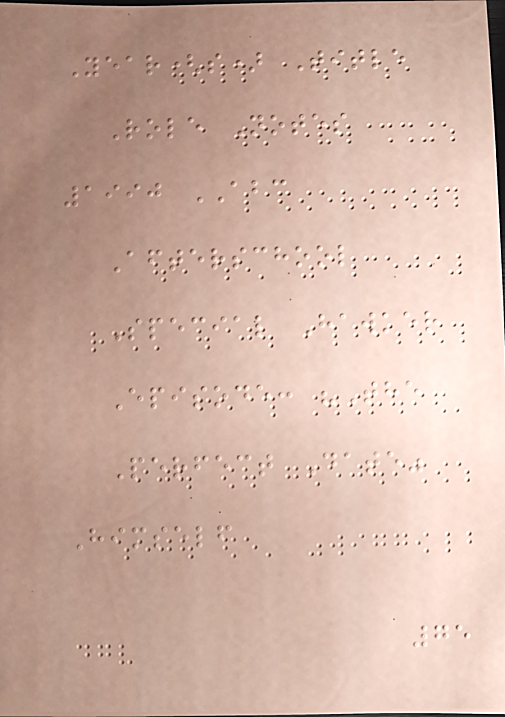Year(s) Title
Role Notes
1990 ABC
Afterschool
Special Hawker
Episode: "The
Perfect Date"
Himself
75
